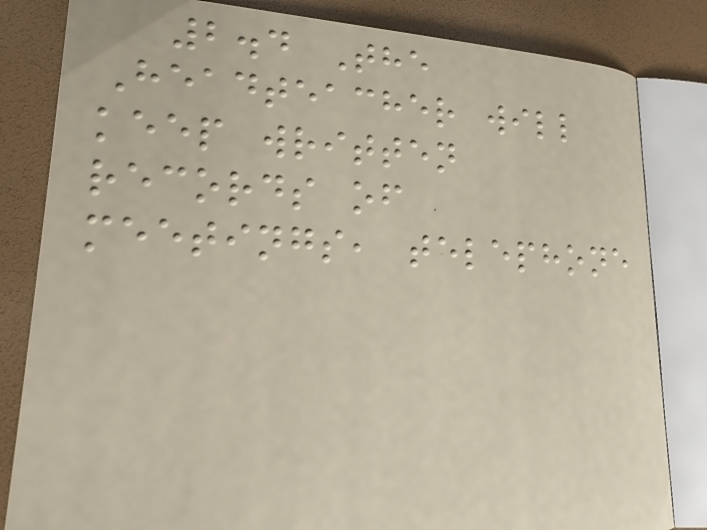2.4 The
Headteacher will
keep written
records of
meetings, telephone
